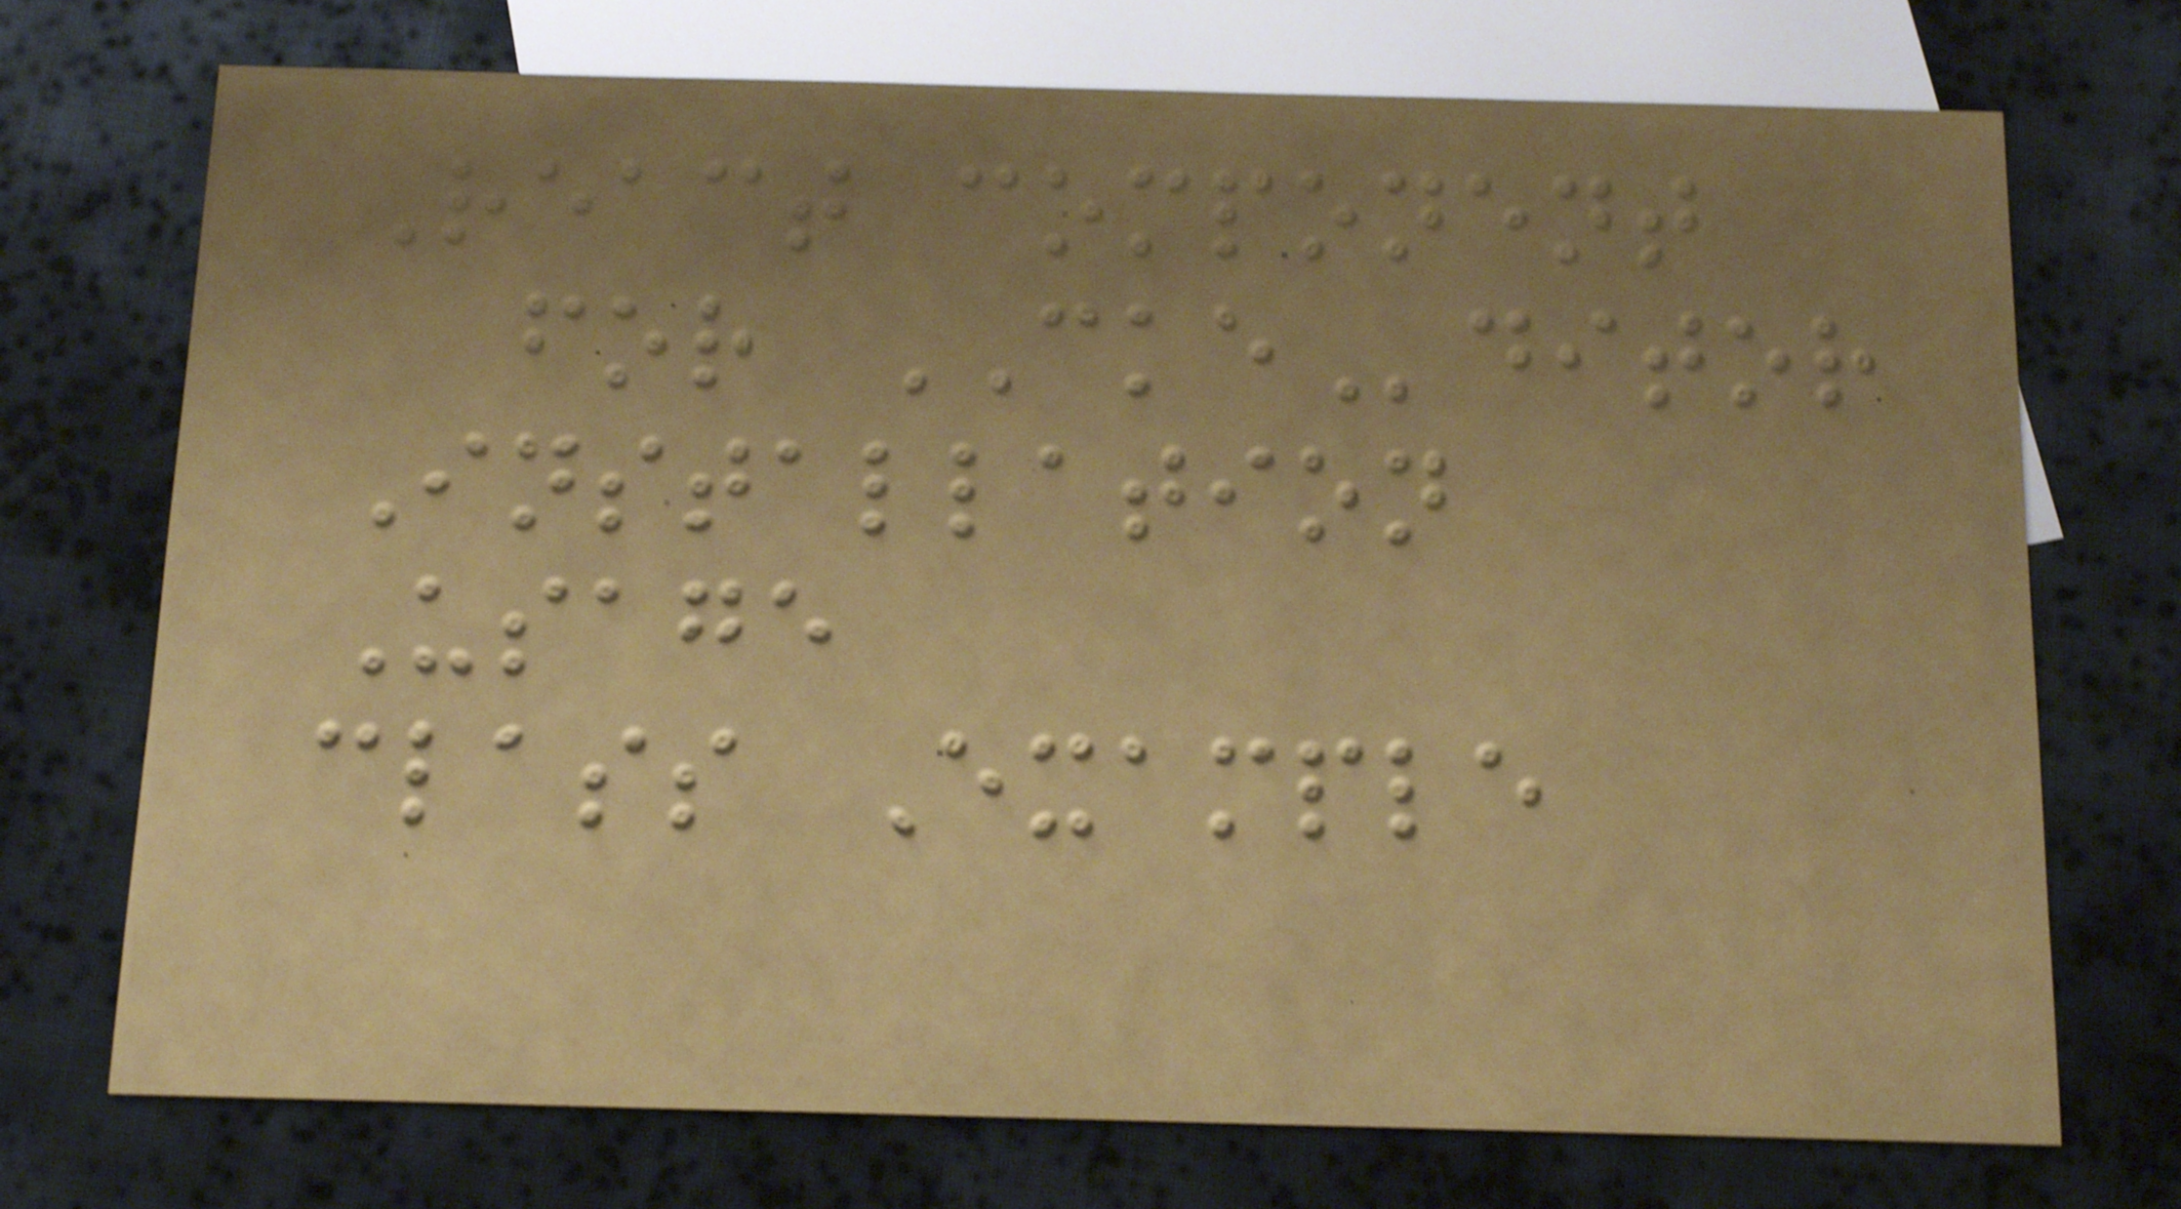React component
for CKEditor
Installation
Usage
class Example
